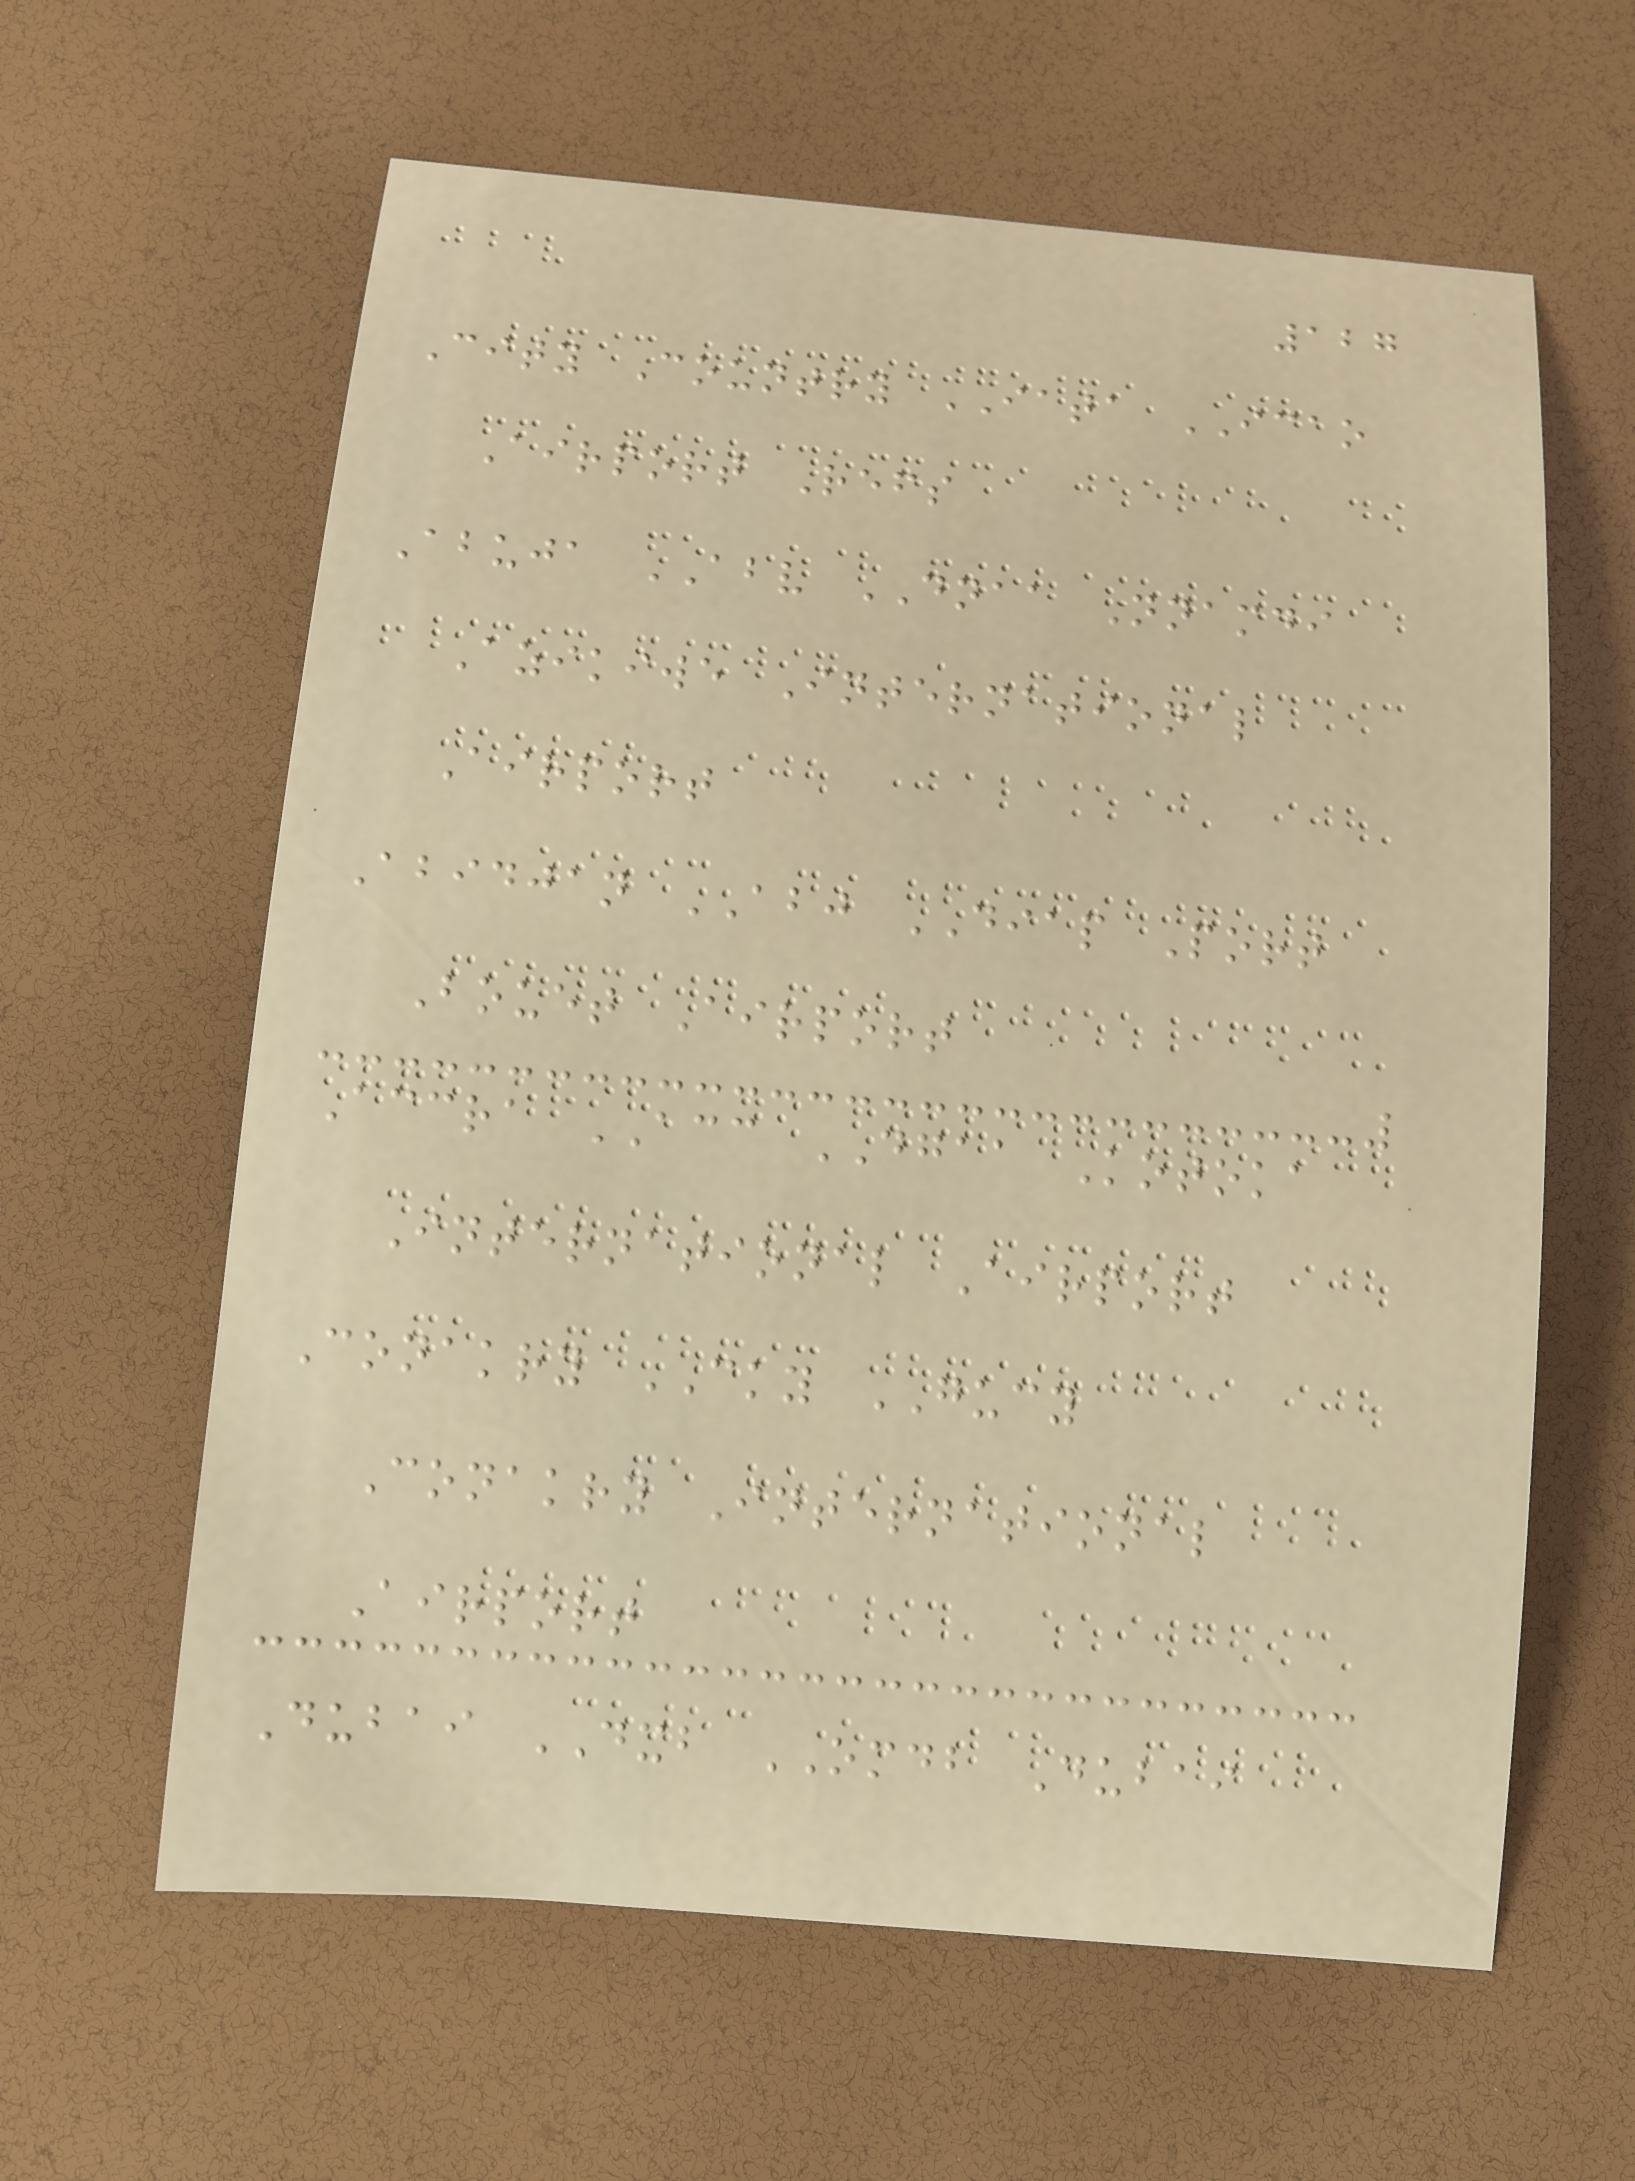127
City Country IATA ICAO
Airport Refs
Abuja ABV DNAA Nnamdi
Azikiwe International
Airport
Abidjan ABJ DIAP Port
Bouet Airport
Accra ACC DGAA Kotoka
International Airport
Conakry CKY GUCY
Conakry International
Airport
Dubai DXB OMDB Dubai
